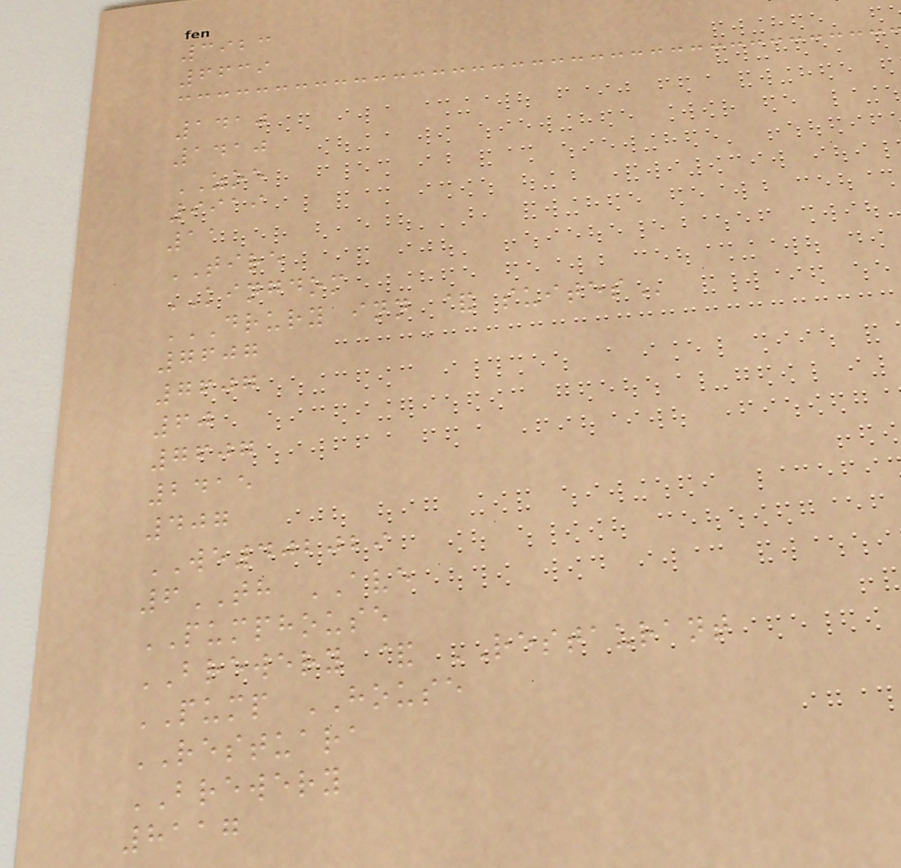3923
6639
1410
1410
ZOE
9919
11
TIRE
KINGDOM
DRURY INN & SUITES
7607
7607
60
7607
2415
407
WE402029
6TH AVE
PUMPHOUSE
BREWERY & RESTAURANT
PUMP HOUSE
RESTUARA
BREWERY
8117
